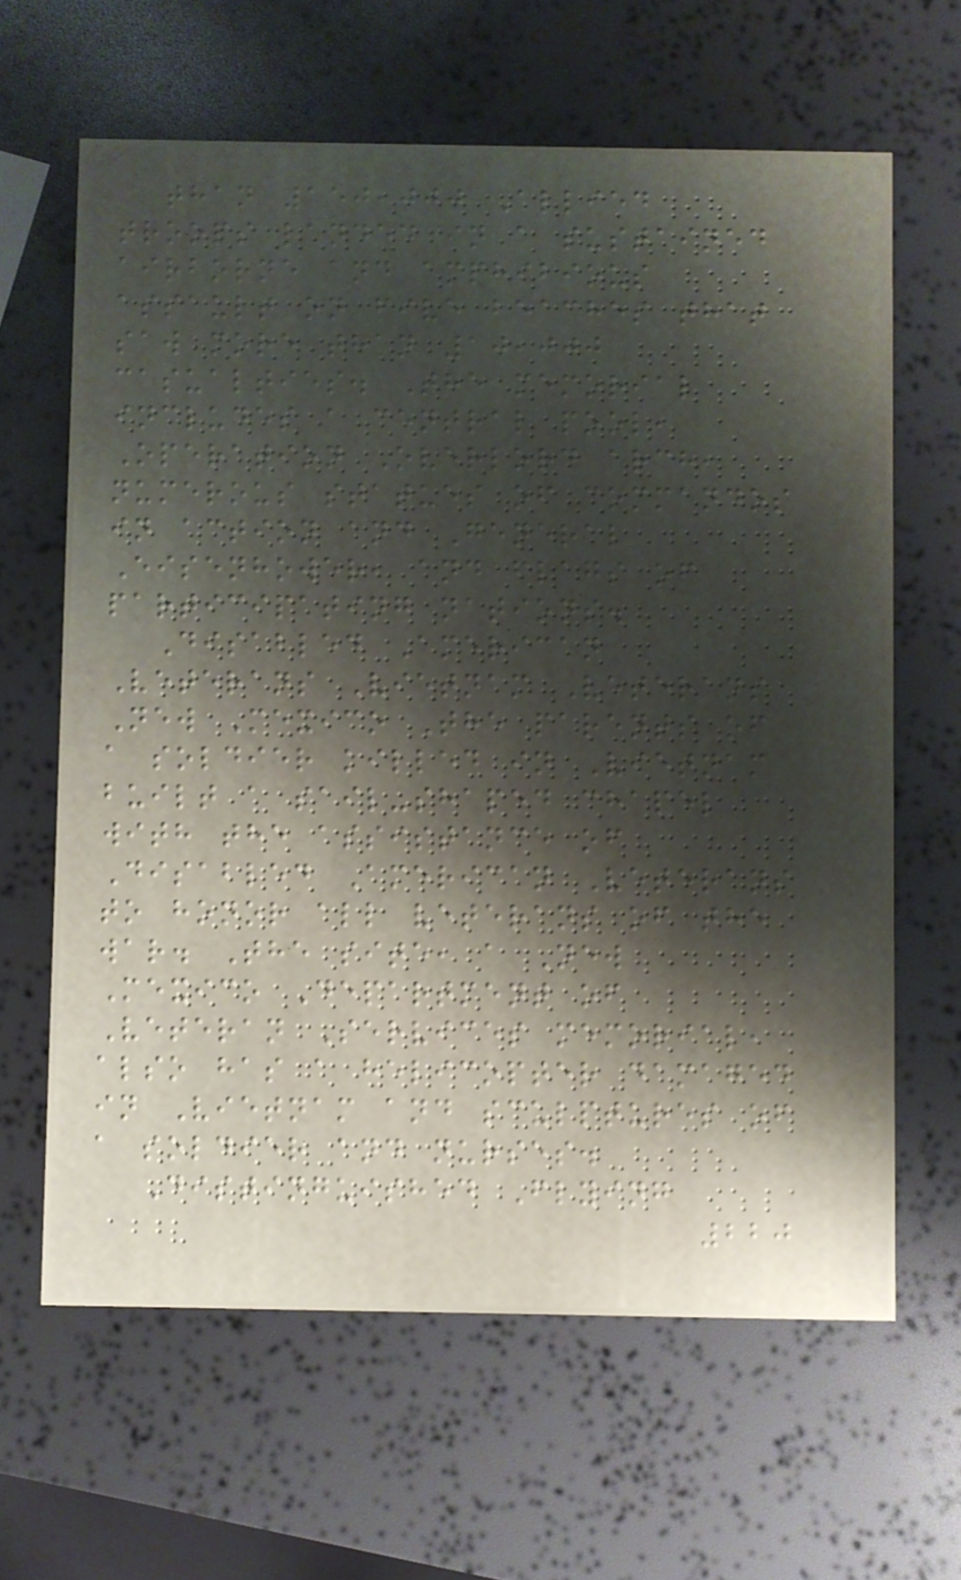than 150,000 Allied
troops landed in a sustained
airborne and amphibious
assault on five beaches that
saw more than 10,000
casualties. The memorial
includes a central pool,
Operation Overlord arch,
numerous statues of commandos
in action and General
Eisenhower, and flags of
participating nations.
Disabled American
Veterans Vietnam Veterans
New Mexico The parents of
a soldier killed in Vietnam
built a sail-shaped chapel
with the assistance of
Disabled American Veterans
to honor all veterans of the
war. The site, a New
Mexico Department of
Veteran Services memorial,
also has a helicopter damaged
in Vietnam and sculptures of
a soldier and nurses.
Distinguished Flying
220
